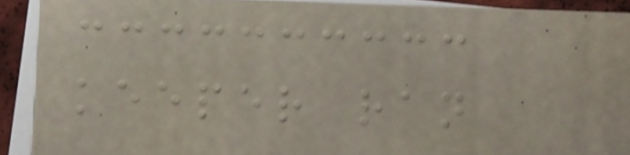keeper ran
